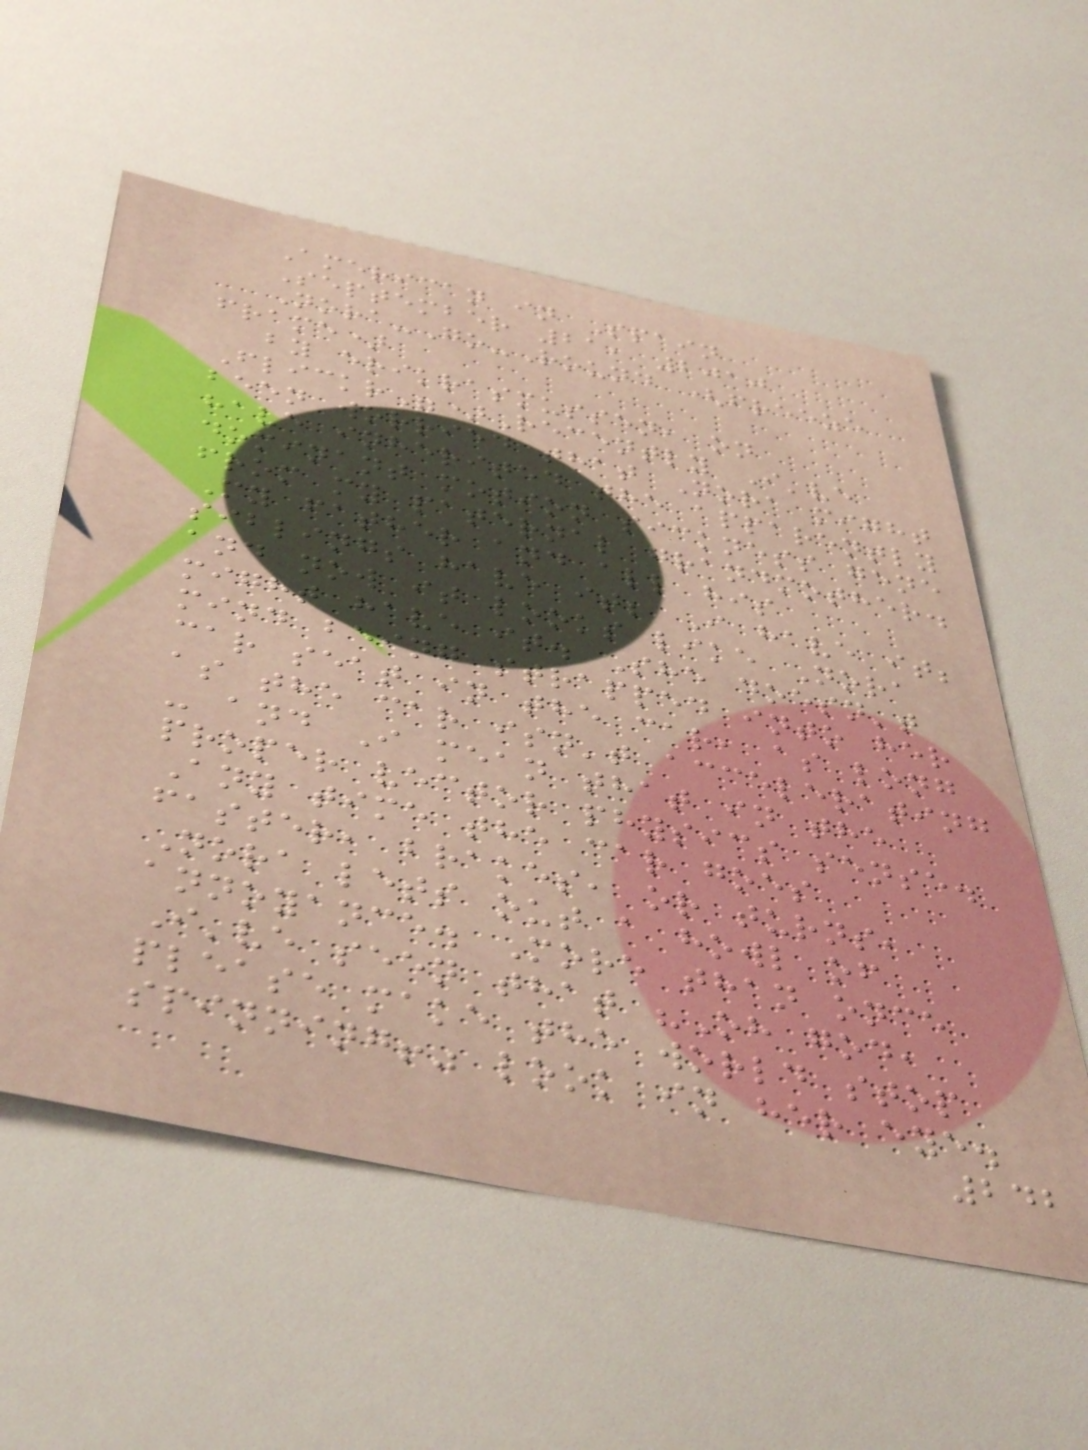American in Spain
September 21, 2010
Nora-Go-Round (freeze
frame)
by erikrasmussen, on
Flickr")Recently I've
been worried that Nora might
have inherited the apparently
dominant motion sickness gene
from my paternal grandmother.
My father and all his
siblings have it; I have it;
and now it looks like Nora
might have it. She doesn't
mind being strapped into her
car seat in the car, as long
as the car isn't accelerating
- and I mean that in the
proper vector physics sense.
Any time the car goes
faster, brakes, or turns,
Nora lets out a howl of
annoyance. More than once
I've seen that "Oh god,
please make the world stop
spinning!" look in her eye.
242
